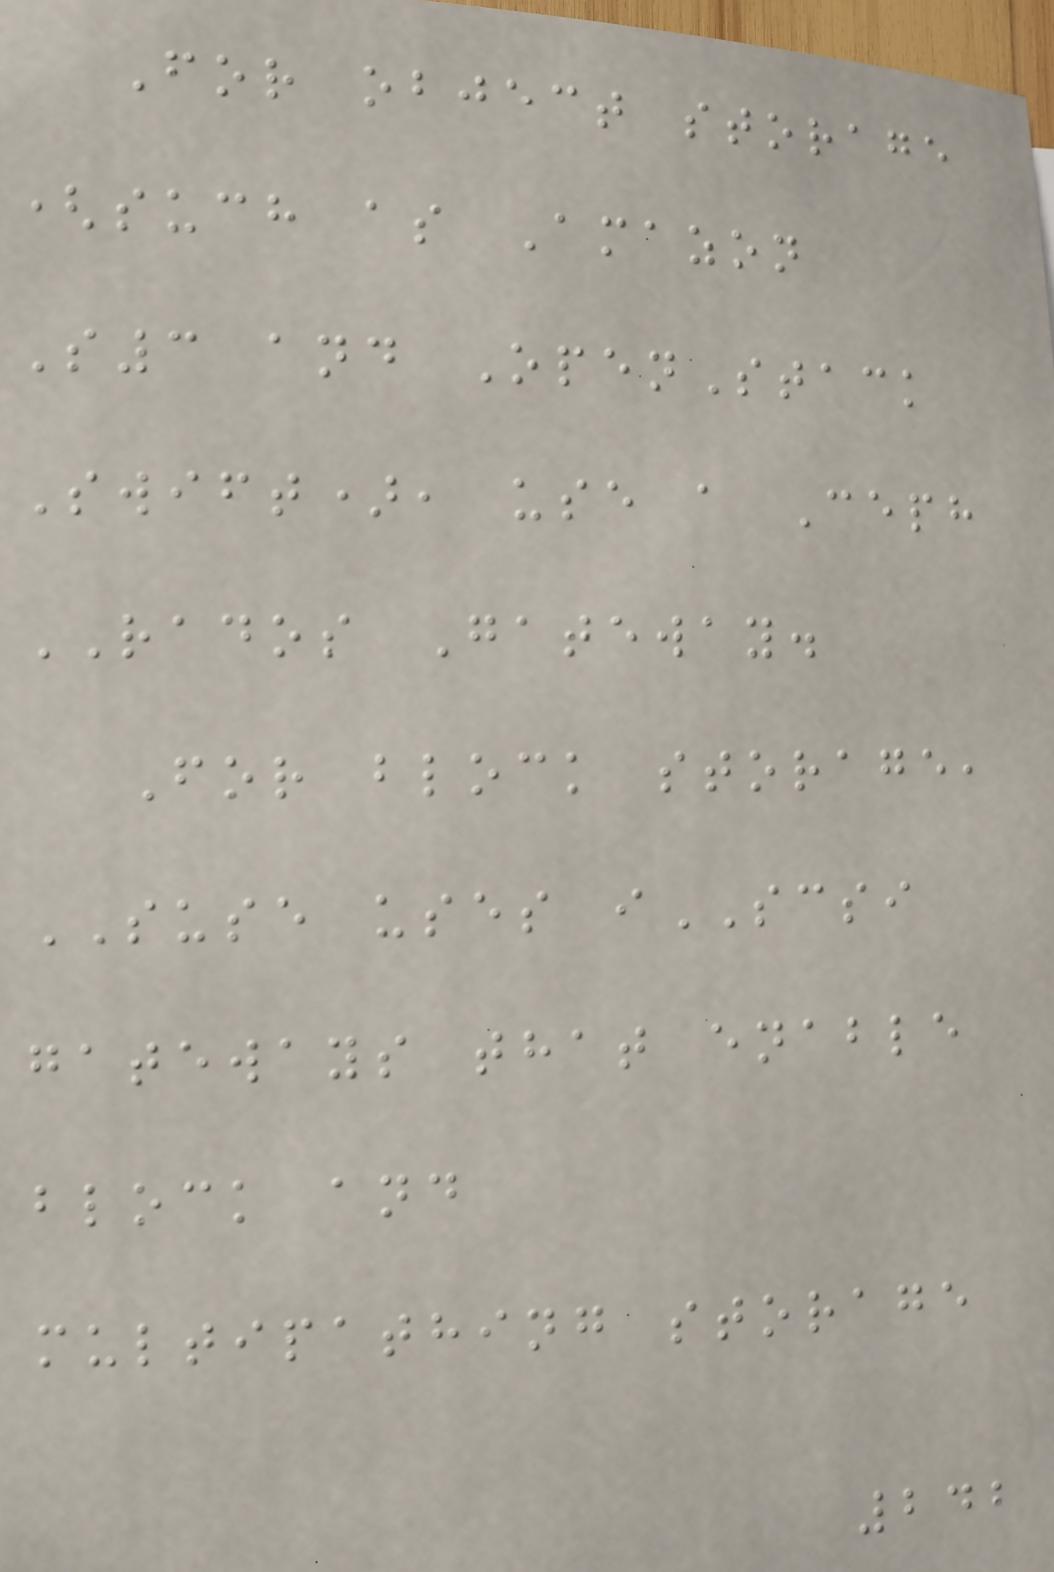For object storage
(such as Amazon
S3 and OpenStack
Swift), use a Ceph
RADOS Gateway.
For block storage,
SUSE uses iSCSI
gateways that enable
block and
multipathing storage
242
